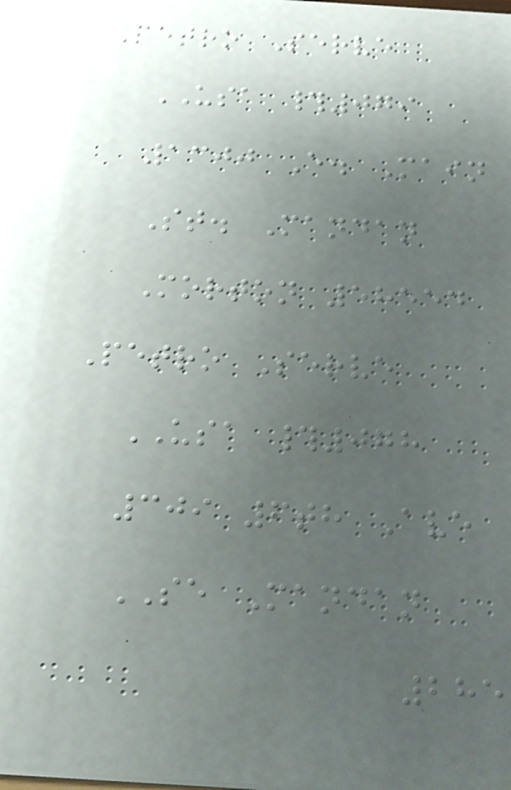Petro Serve
USA #079
1300 E. Main
St. Mandan
Morton 58554
Petro Serve
USA #078
309 6th Ave
SE Mandan
285
